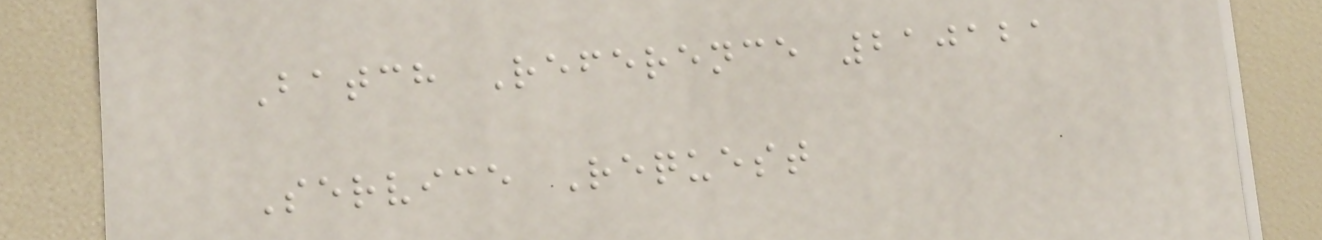Batch Reference 210121
Service Request
